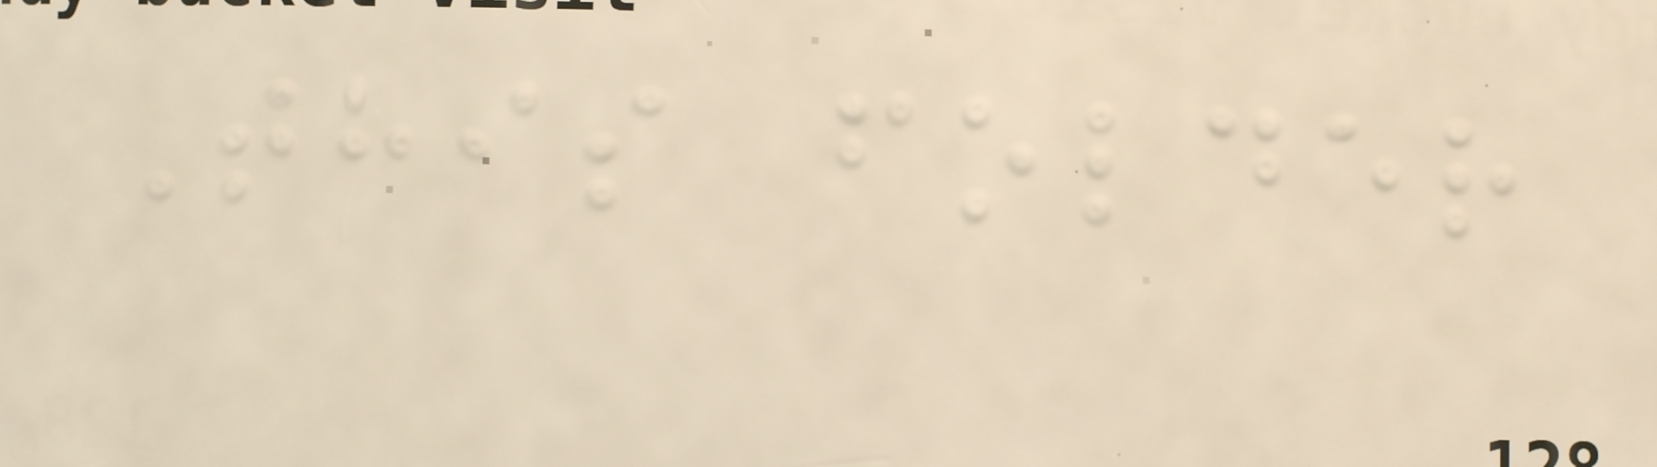This folder
